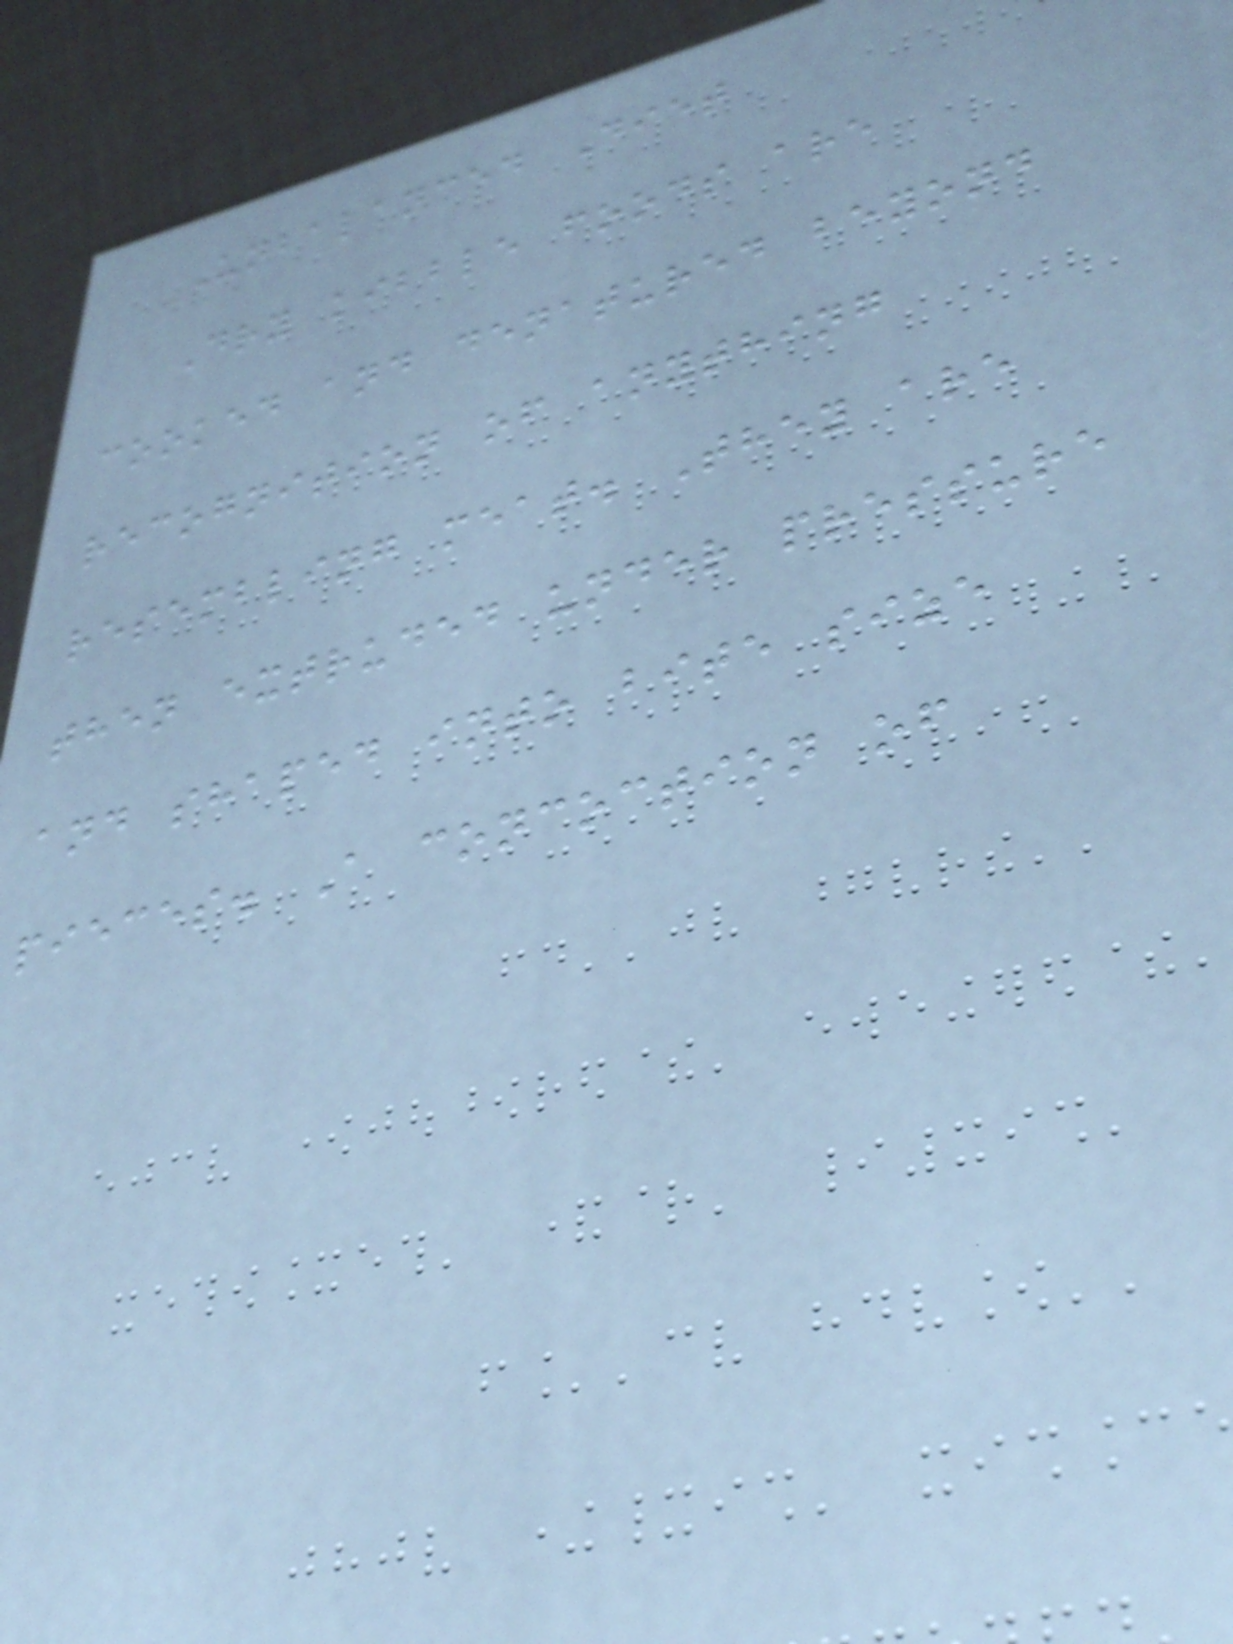Unbalanced Diet
Dry kibble foods are
cooked and denatured beyond
recognition of anything
resembling meat. They are
then extruded under pressure
and shaped into bite size
pieces. A concoction of
